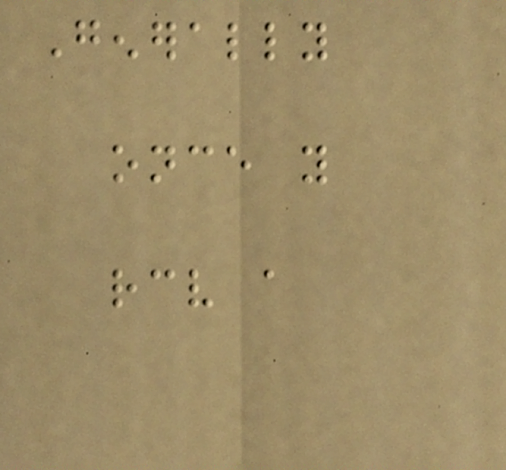Generally
once you
receive a
